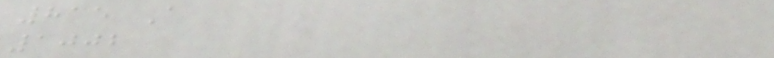815 A
1002
